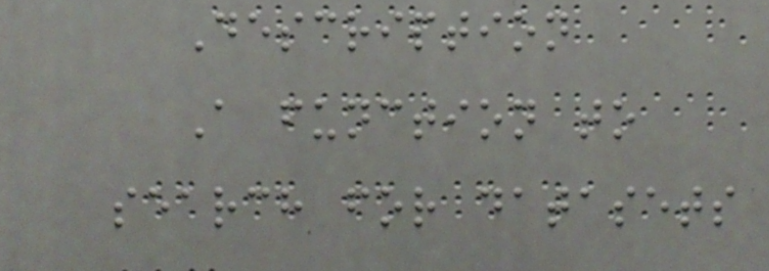Description
A function to
search for datasets
